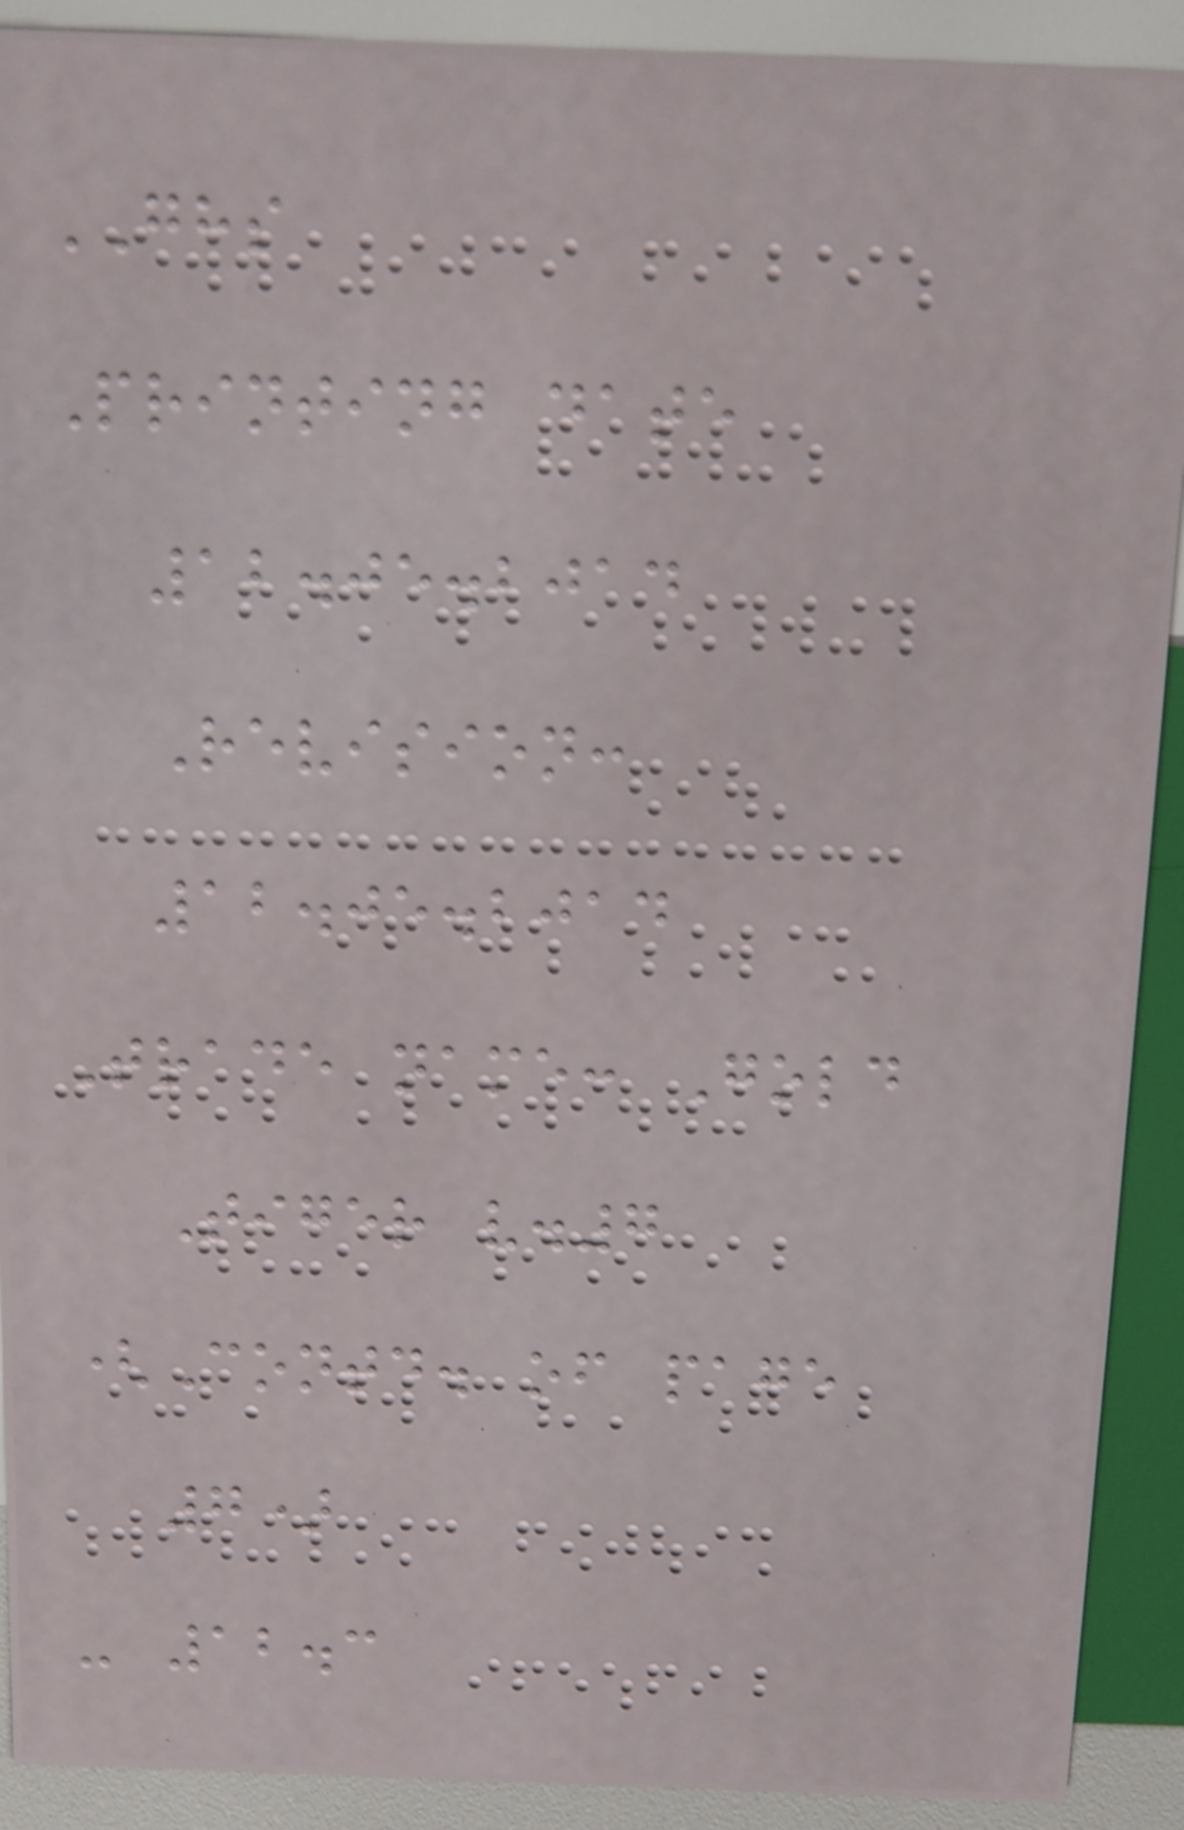GHS
Printing date
12.05.2014
Revision:
12.05.2014
Trade name: Gold
Tiger v.7
(Contd. of page
7)
- 12.3
